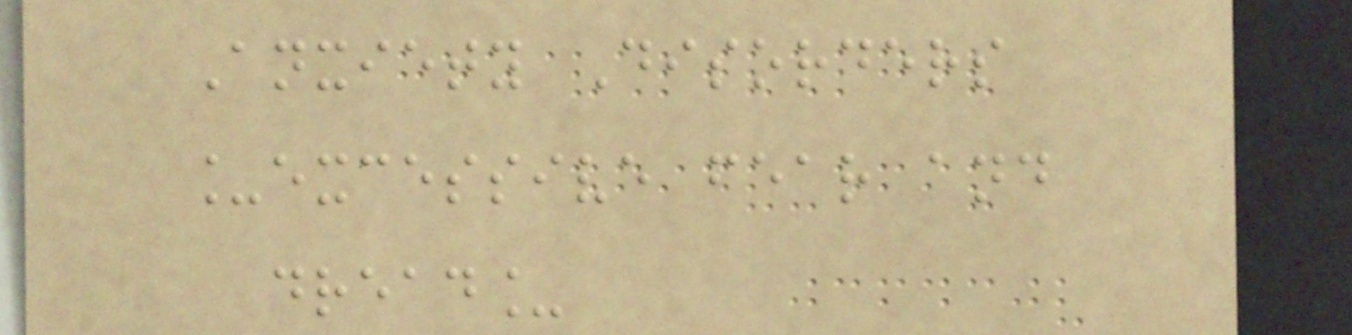Anxiety Disorders
_excessive fear and
dread_
